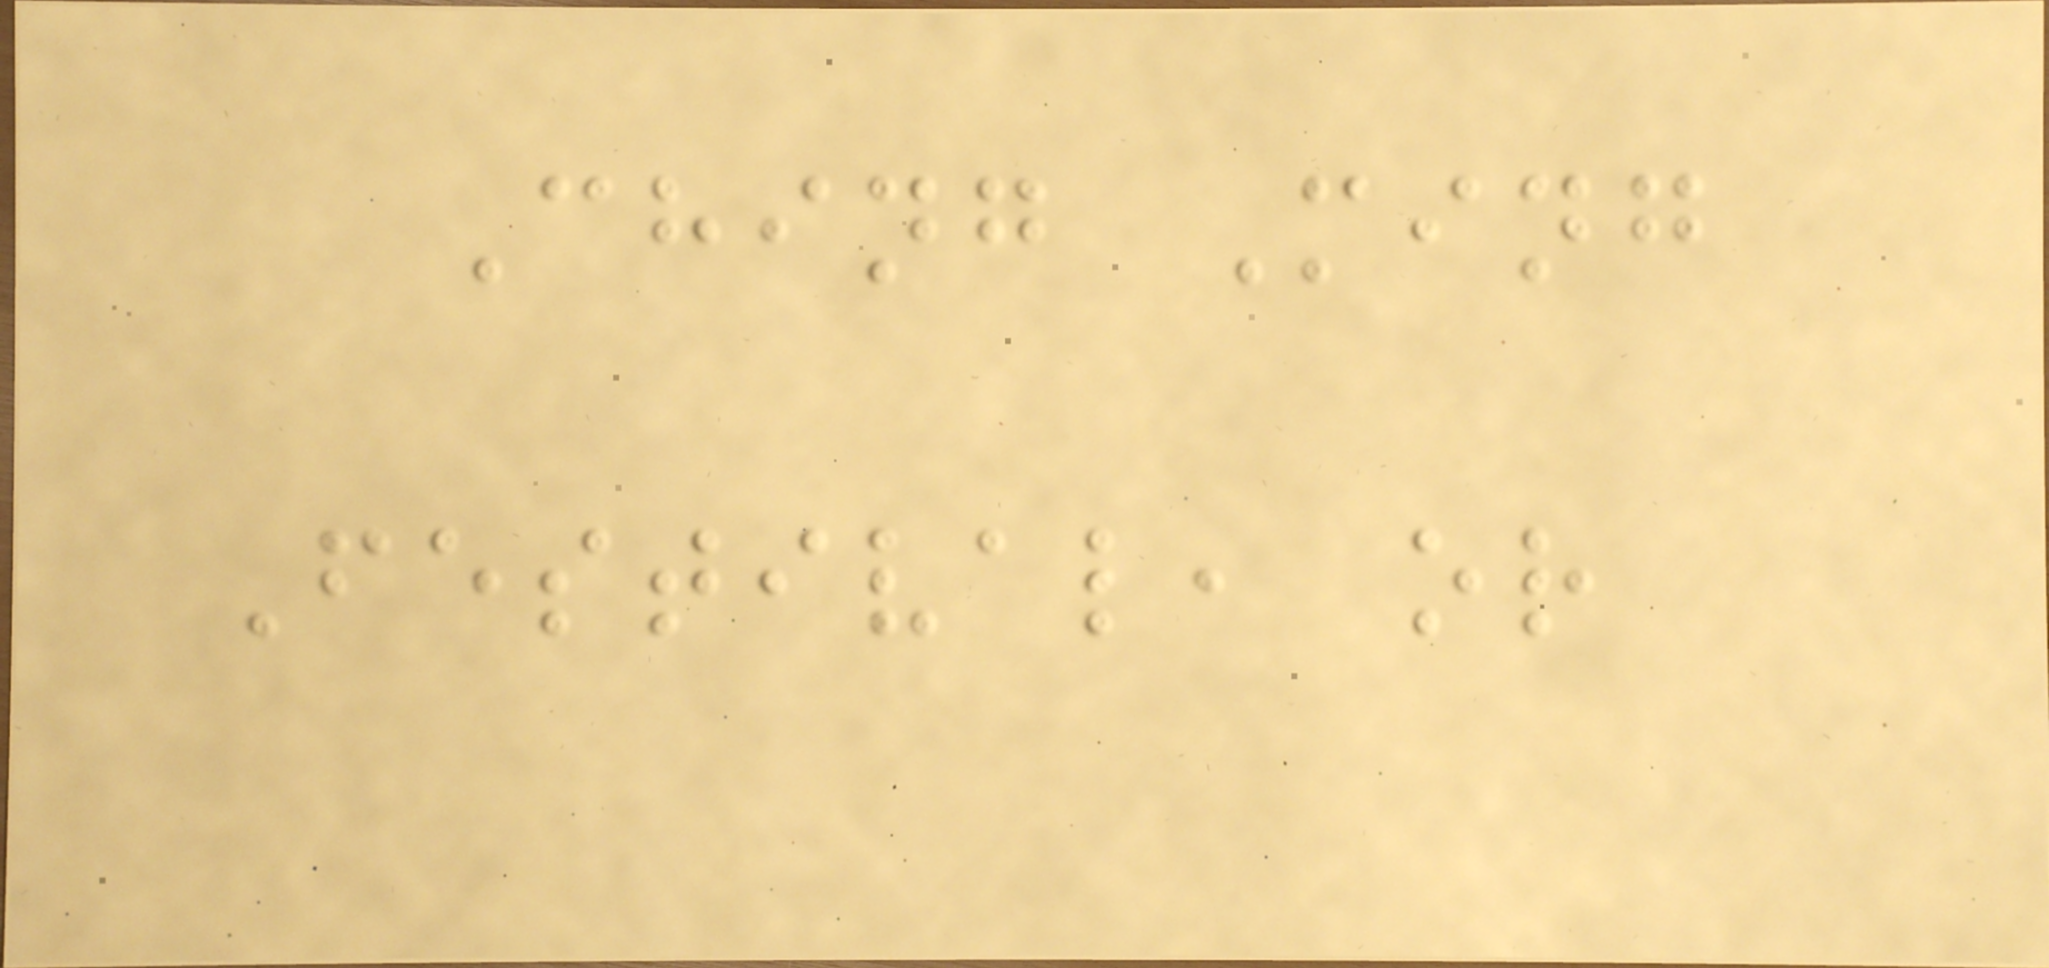Ching Ming
Festival, or
